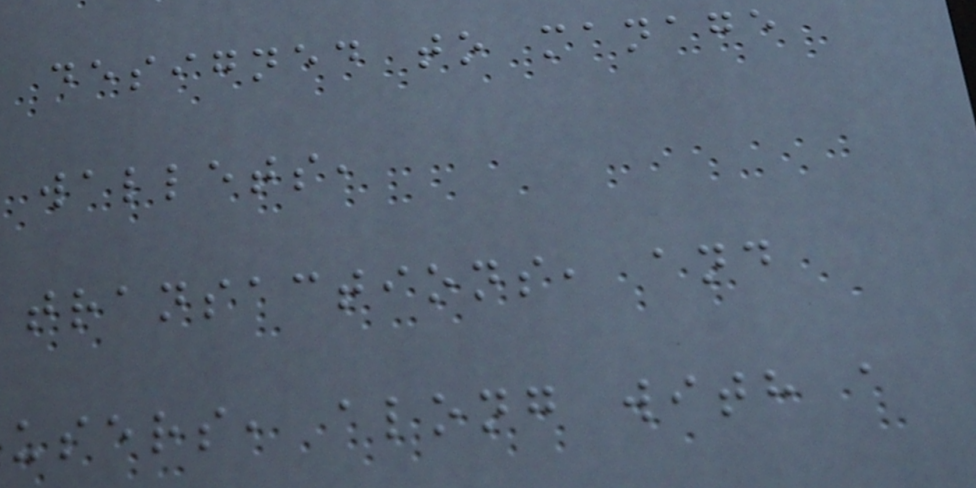designed to manage
wallets,
transactions, and
users, along with a
